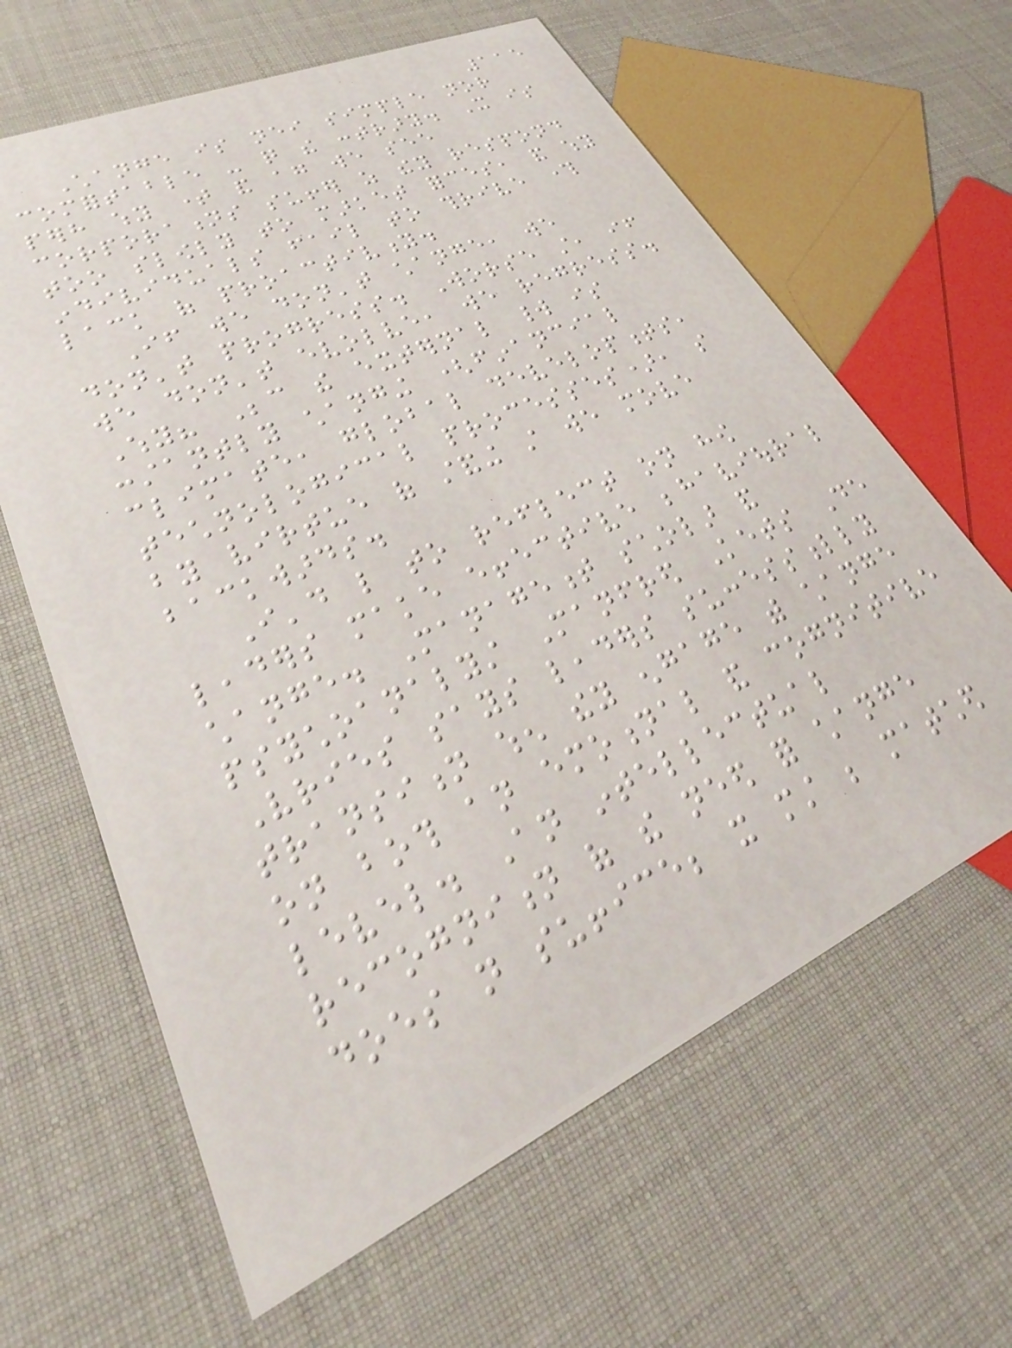115
Change is neither simple nor
comfortable - quite the contrary. It is
perhaps why time and again we see
corporations suffer as they respond
too slowly to market forces, and why
individuals fail to thrive through
lack of proactivity.
If we don't change, we
don't progress. Worse still, if
we don't evolve, we regress.
Why? Because the external world is
constantly changing (financial
climate, global developments,
technological processes), so
by virtue of standing still we move
backwards.
I'd like to reflect on how
leaders make effective behavioural
change. Management scholar and
psychoanalyst Manfred Kets De
Vries says leaders successfully
transition when they engage with change
on both an emotional and cognitive
level. An intellectual
recognition of the need for change
does not suffice; it must be matched
